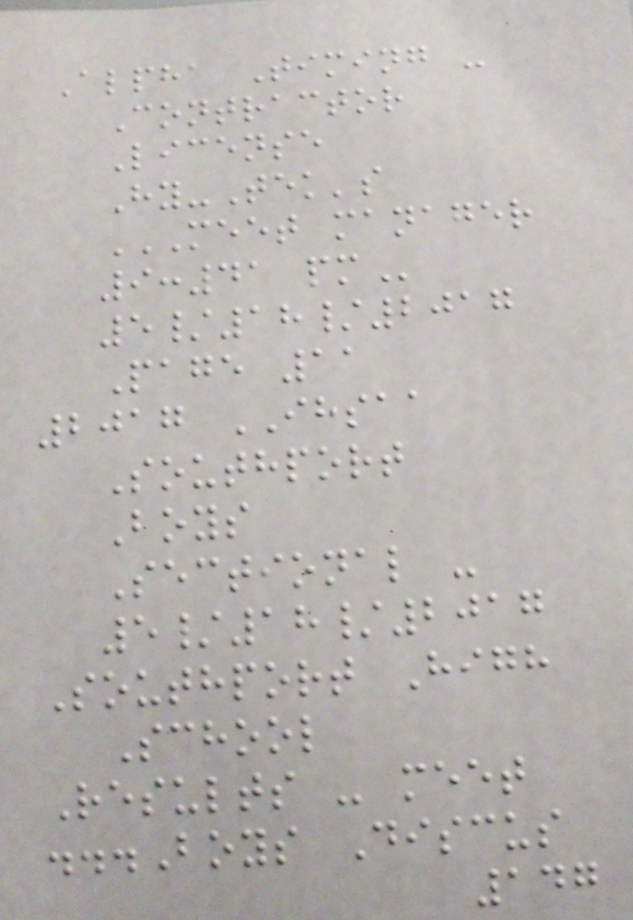Alpha Timing -
Contractor
License
Hy-Tek's
MEET MANAGER
9:41 PM
5/18/2017
Page 11
2017 IHSAA
Southport
Boys
Sectional -
5/18/2017
Southport High
School
Results - meet
...Boys Discus
147
